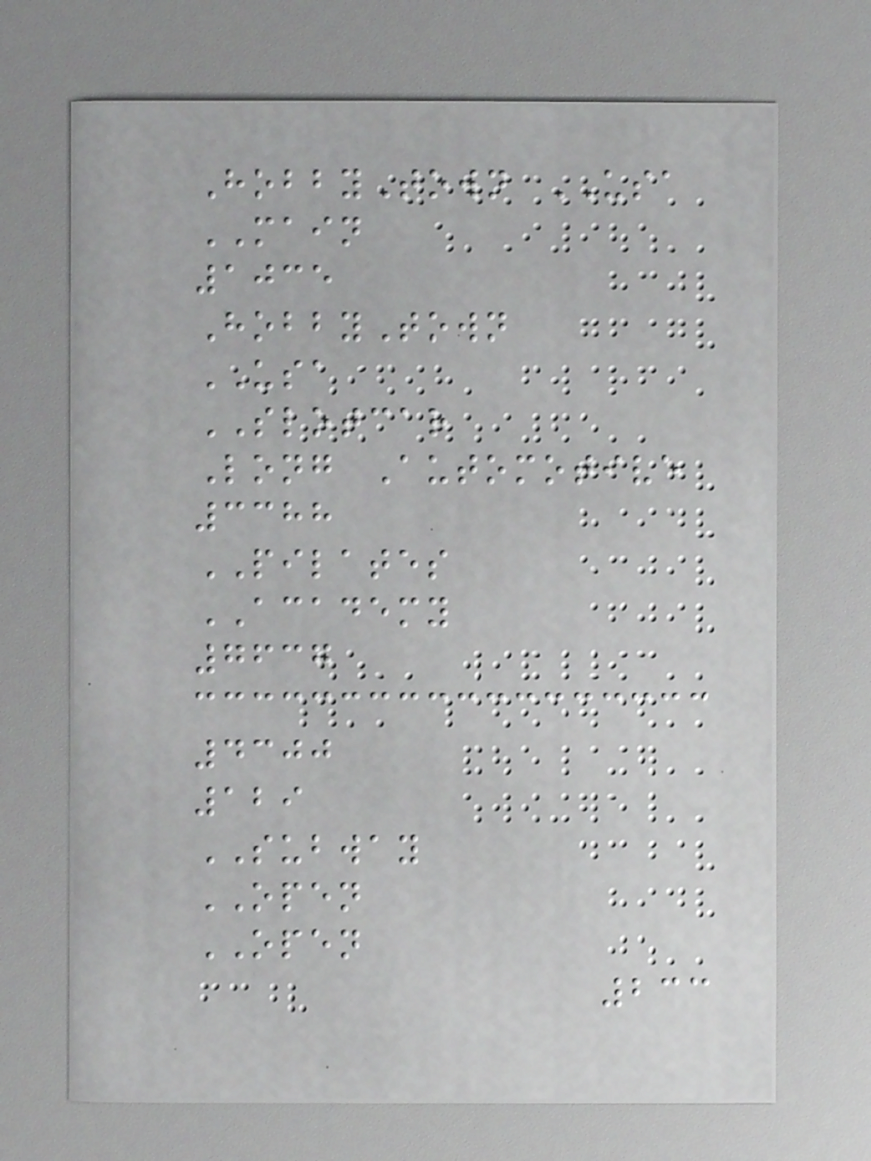HobbyTown USA
MAIN
1035
HobbyTown
USA
SLOTCAR
Long Automotive
3388
PILATES
ACADEMY
7637
4300
129
SUBWAY
OPEN
OPEN
233
